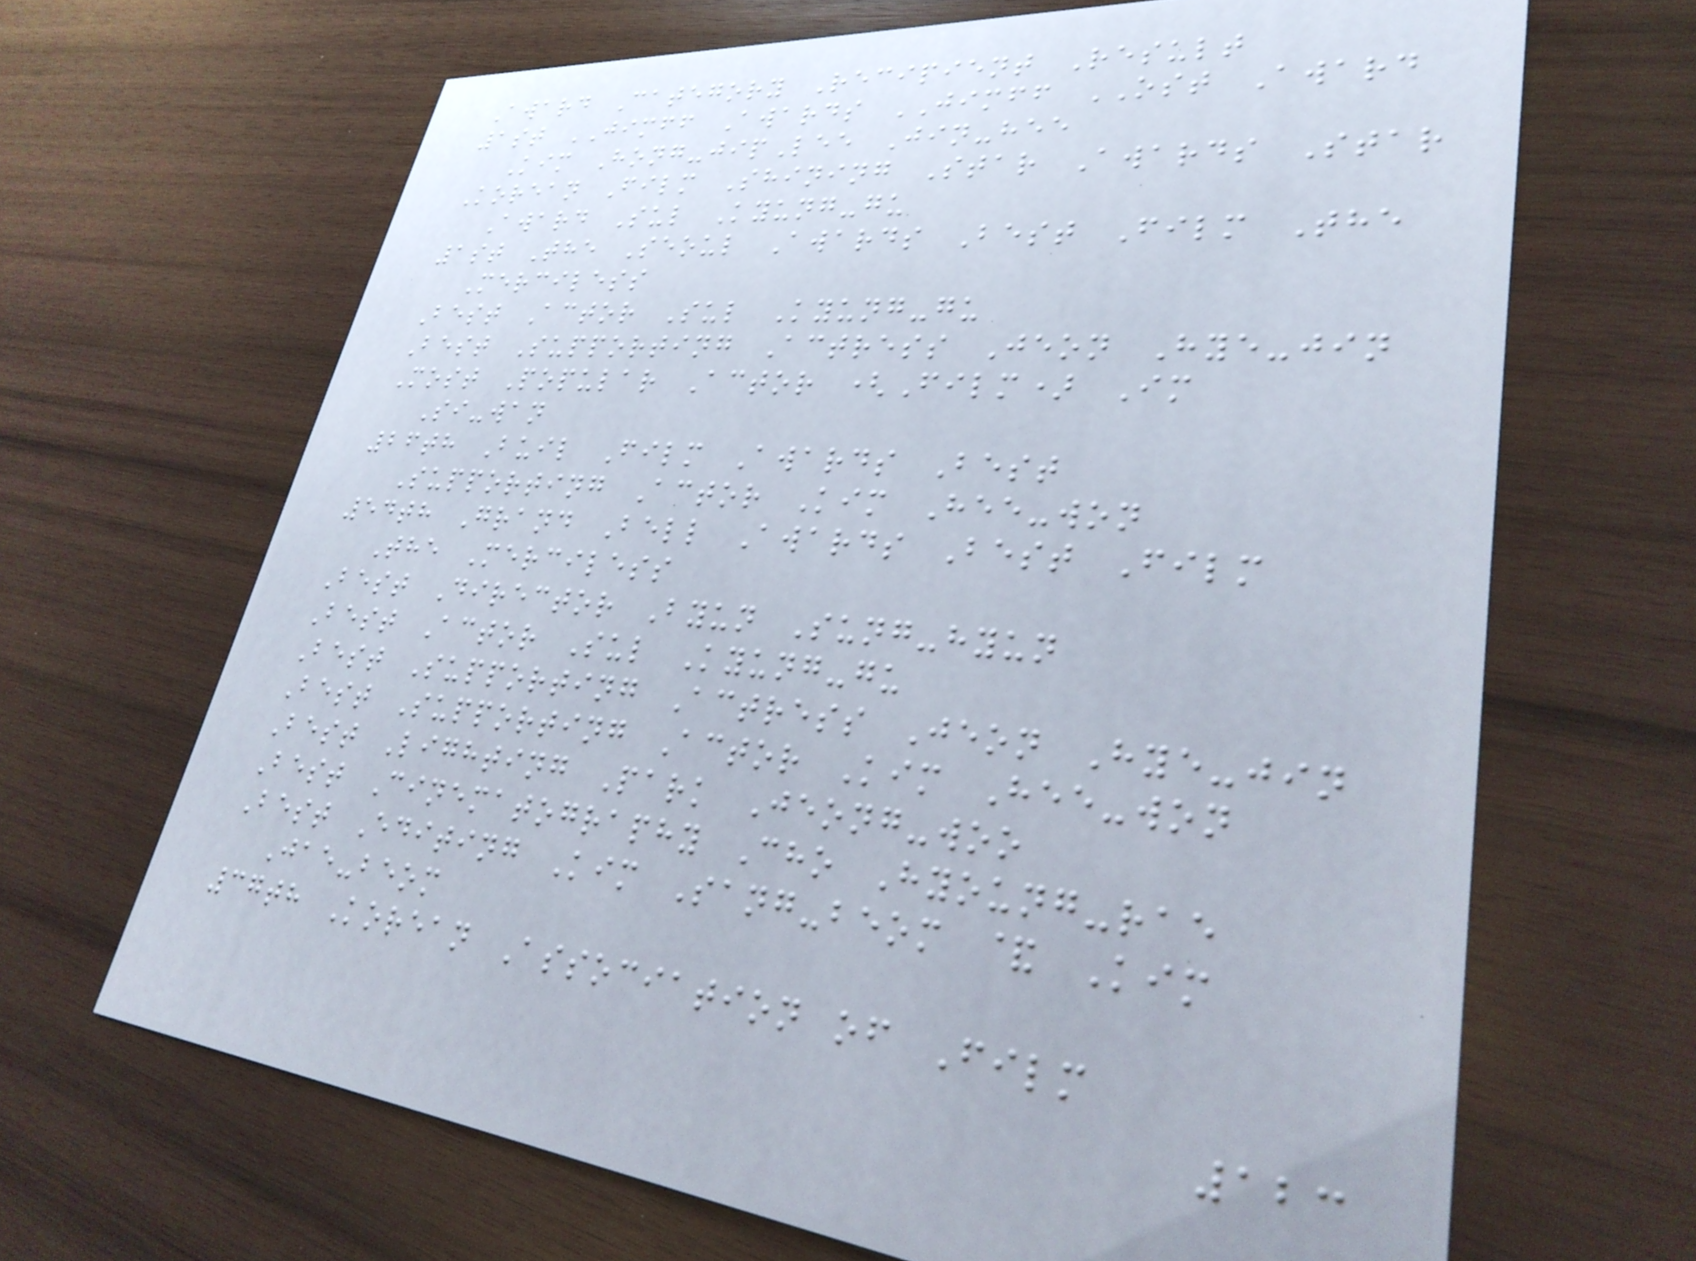Award Category Recipient Result
1st JIMFF Awards JIMFF OST Award
Kim Hong-jipLee Jin-hee
Korean Film Shining Star Awards Star
Award Sul Kyung-gu
1st The Seoul Awards Best Film The
Merciless
Best Actor Sul Kyung-gu
Best Supporting Actress Jeon Hye-jin
Most Popular Actor (Film) Im
Si-wan
26th Buil Film Awards Best
Supporting Actor Kim Hee-won
54th Grand Bell Awards Best Film
The Merciless
Best Director Byun Sung-hyun
Best Actor Sul Kyung-gu
Best Supporting Actress Jeon Hye-jin
Best Supporting Actor Kim Hee-won
Best Lighting Park Jeong-woo
Best Cinematography Cho Hyoung-rae
Best Editing Kim Sang-beom & Kim
Jae-beom
37th Korean Association of Film
123
